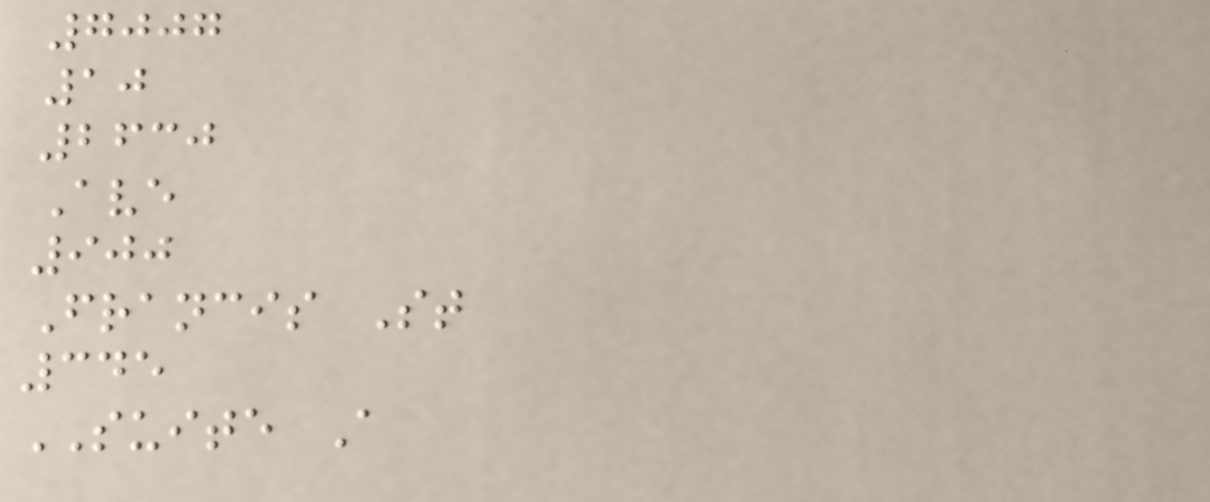7007
10
2630
Ave
900
Francis St
345
SUITE A
